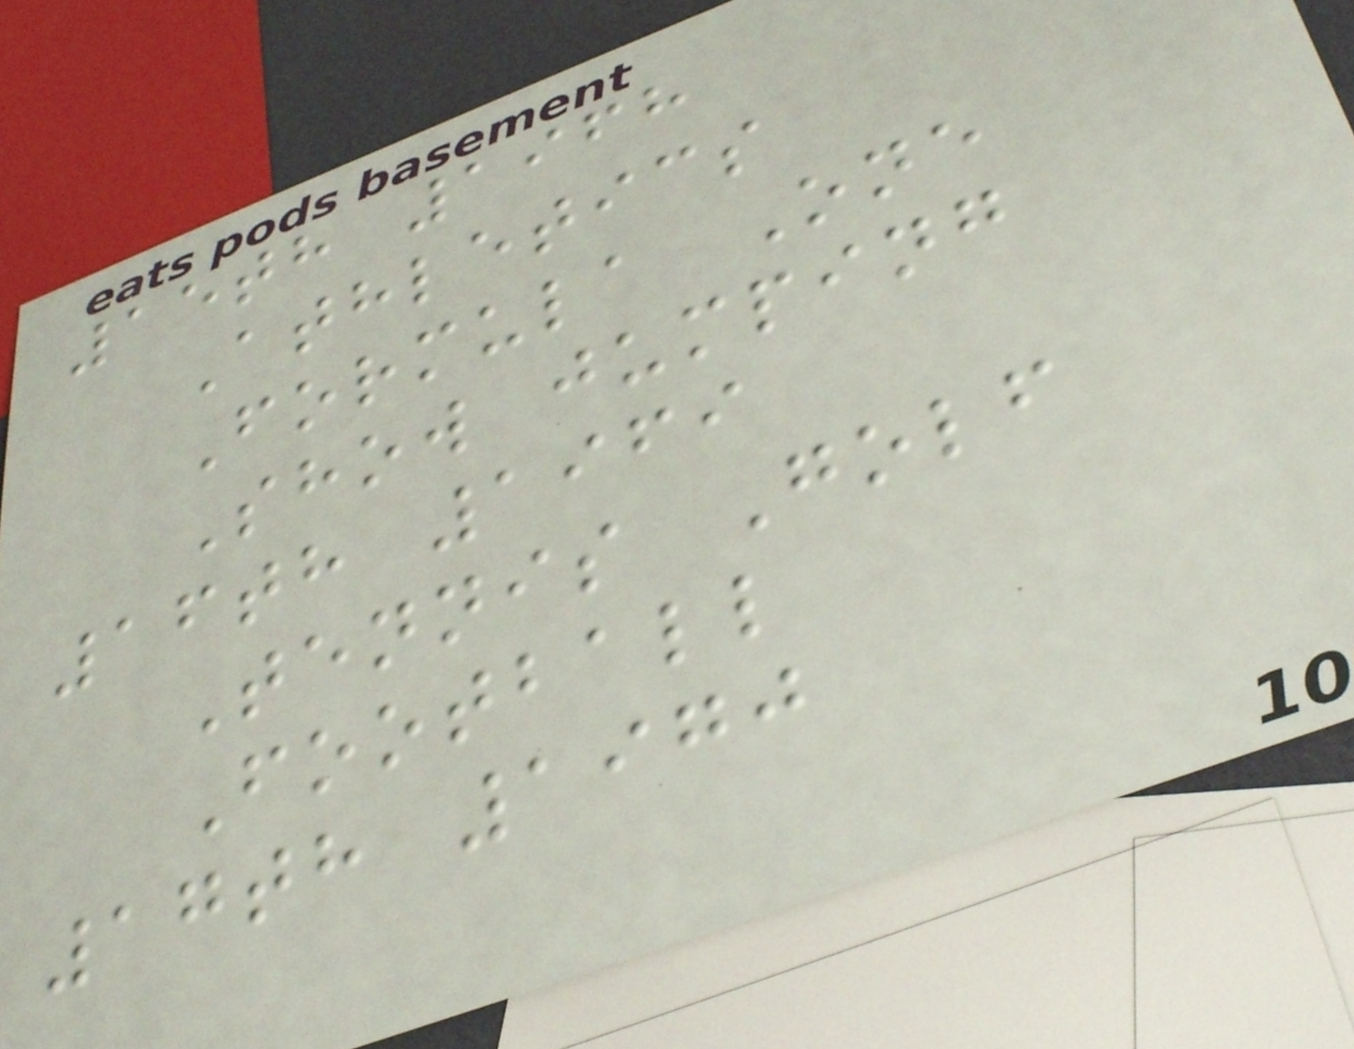15th 1968
Athletics
Formula One
Show jumping
16th 1969
Tennis Golf
Football
17th 1970
